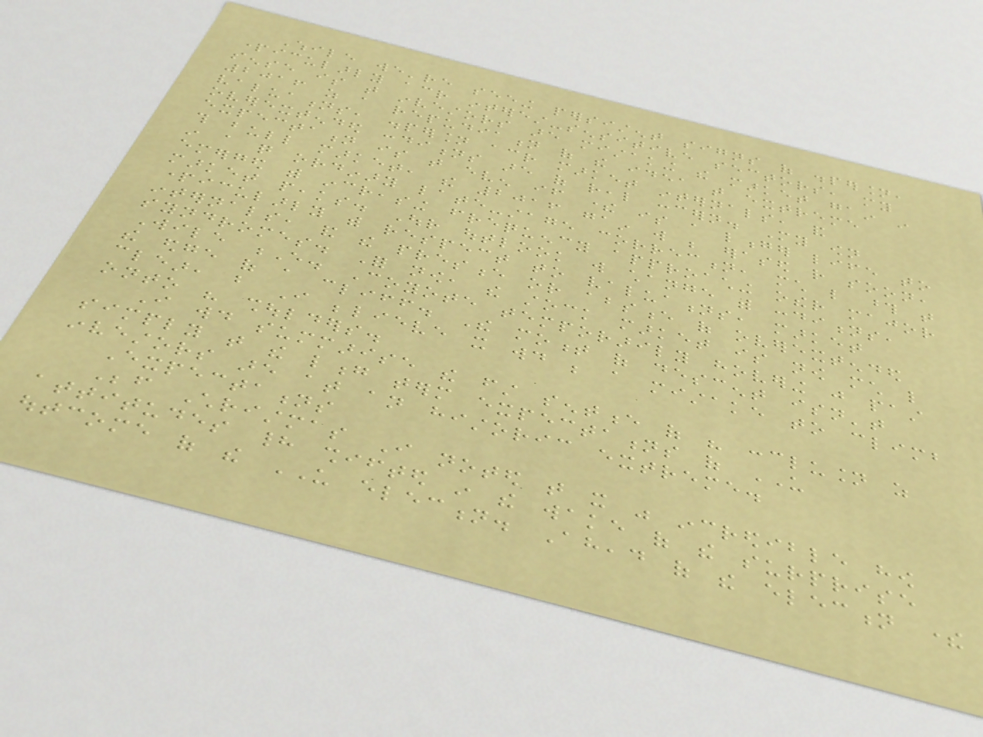While we're seeing persistent signs of dispersion,
particularly across interest-sensitive sectors, my
sense is that investors are mistaking the market gain in
2016 as a repudiation of the idea that extreme
valuations, dispersion across market internals, and
overextended conditions are of real concern. My own
expectation is that even if there is a longer life to
this bull market, the 2016 gain will be erased rather soon,
in a quite ordinary late-stage correction, much like those that
emerged with increasing frequency approaching other major
market peaks. Our outlook will change with conditions,
particularly with respect to valuations, market
internals, and the presence or absence of overextended
syndromes. For now, the stock market is now much like
Wile E. Coyote temporarily hovering just past
the edge of a cliff. The moment of descent isn't
clear, but I believe it would be a mistake to climb
onto his shoulders.
I would summarise the first sentence of his conclusion as
simply that the long term expectations of US
investors are at an historic extreme.
Expectations
Before Christmas I noted that it was incredible how
attitudes had shifted in the wake of the surprise
outcome of the US election. Ahead of the election there
